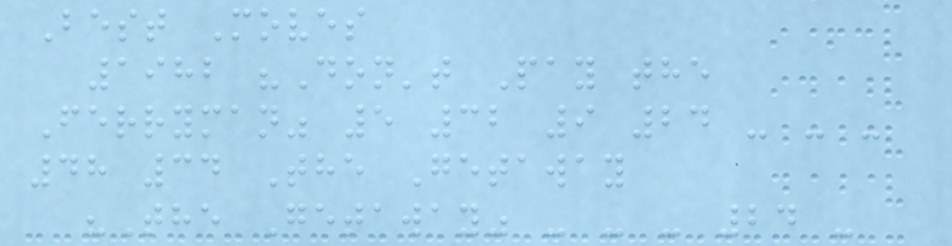Best Moves
1982 "Don't Pay the
Ferryman" 5 32 9 24 - - -
48 34 The Getaway
"The Getaway" - - - 24 -
